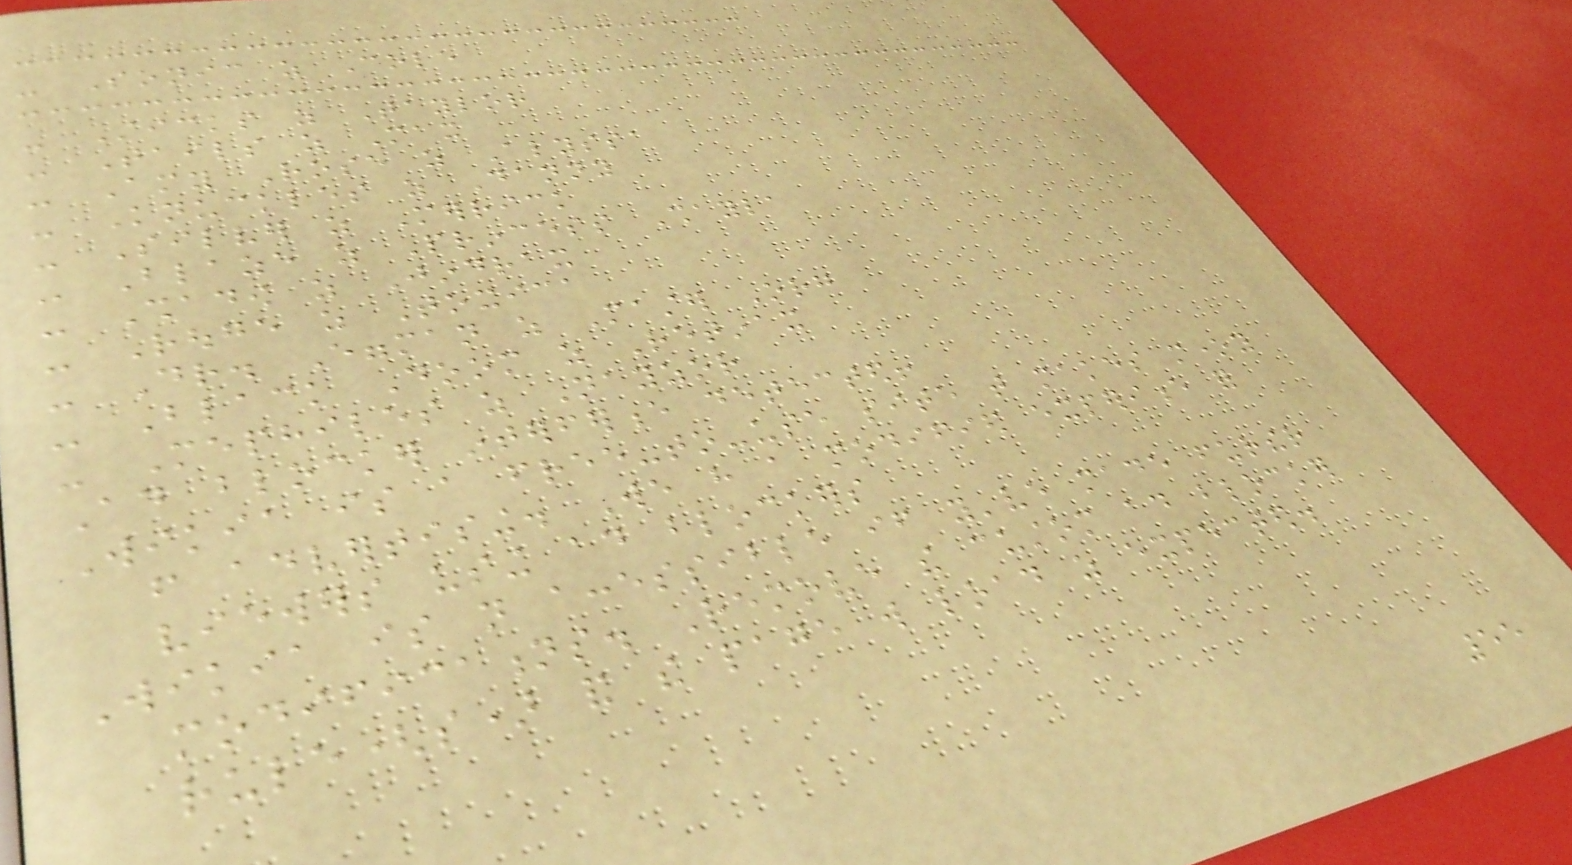- Sonic as Cole
- Sticks as Taylor
- Tails as Max
- Amy Rose as Alyssa
- Knuckles as Danny
- Silver as Merrick
- Blaze as Princess Shayla
- Shadow as Jindrax
- Rouge as Toxica
- Dr. Eggman as Master Org
- Black Doom as Retinax
- Mephiles as Nayzor
Ad blocker interference detected!
Wikia is a free-to-use site that makes money
from advertising. We have a modified experience for
viewers using ad blockers
Wikia is not accessible if you've made further
modifications. Remove the custom ad blocker
rule(s) and the page will load as expected.
55
